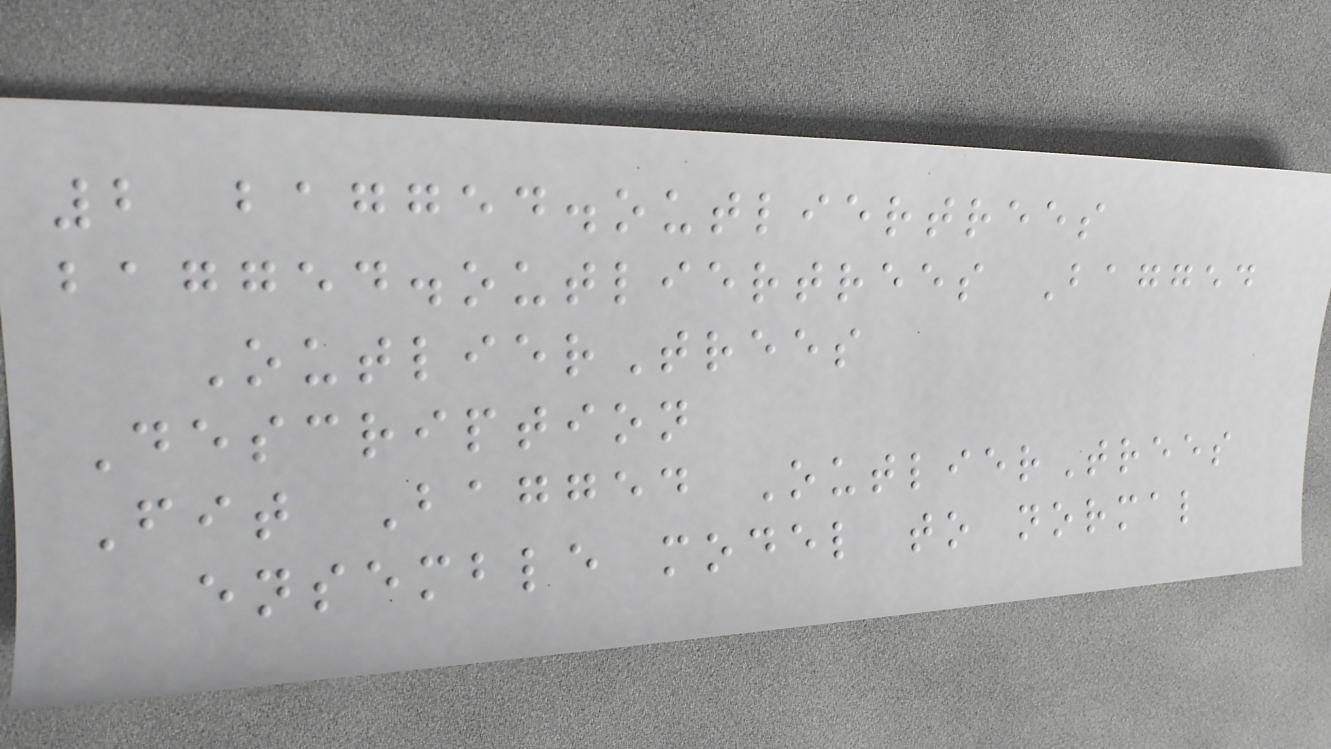2 bagged.outliertrees
bagged.outliertrees Bagged
OutlierTrees
Description
Fit Bagged OutlierTrees
ensemble model to normal
